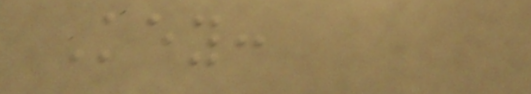Key:
